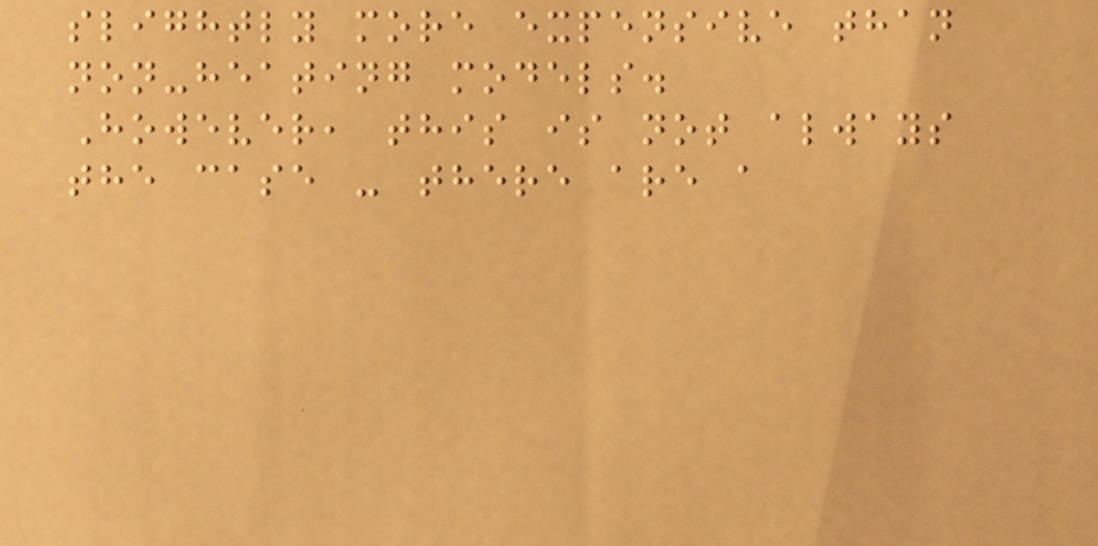slightly more expensive than
non-heating models.
However, this is not always
the case - there are a
